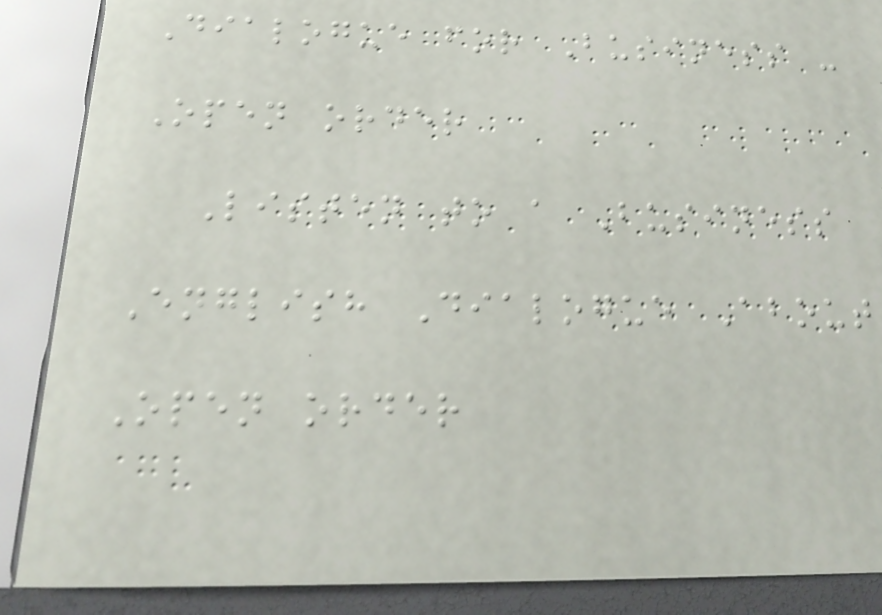Dialogue for Business -
Open order
Listen to a Business
English Dialogue About
Open order
